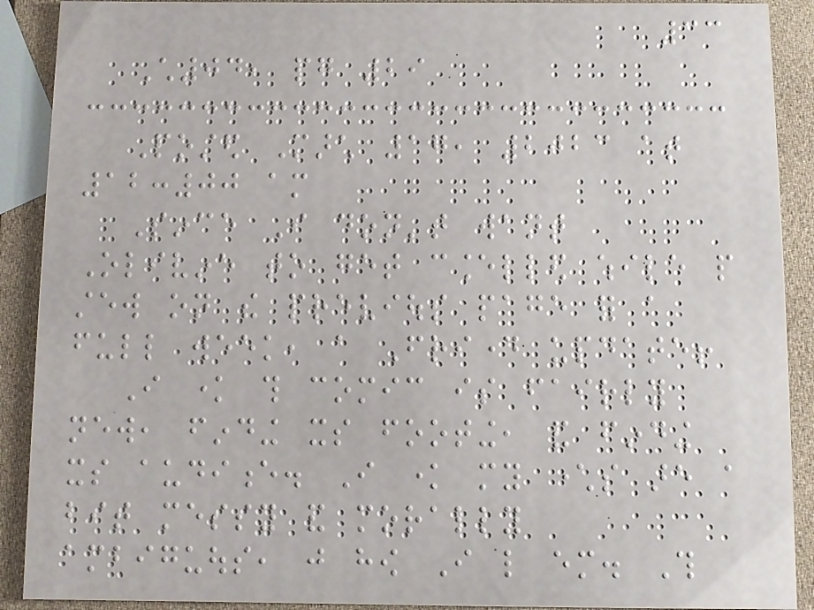33
Ch04, pg 29
Posted March 17, 2023 at
12:00 am
Since I don't want
Olivine to get cancelled while people
stew on the previous page for a
full week, a Friday update!
I know this comic is fairly
new, finding its footing, and finding
its audience. I know my characters are a
bit messy and morally
ambiguous, just how I like em. This
